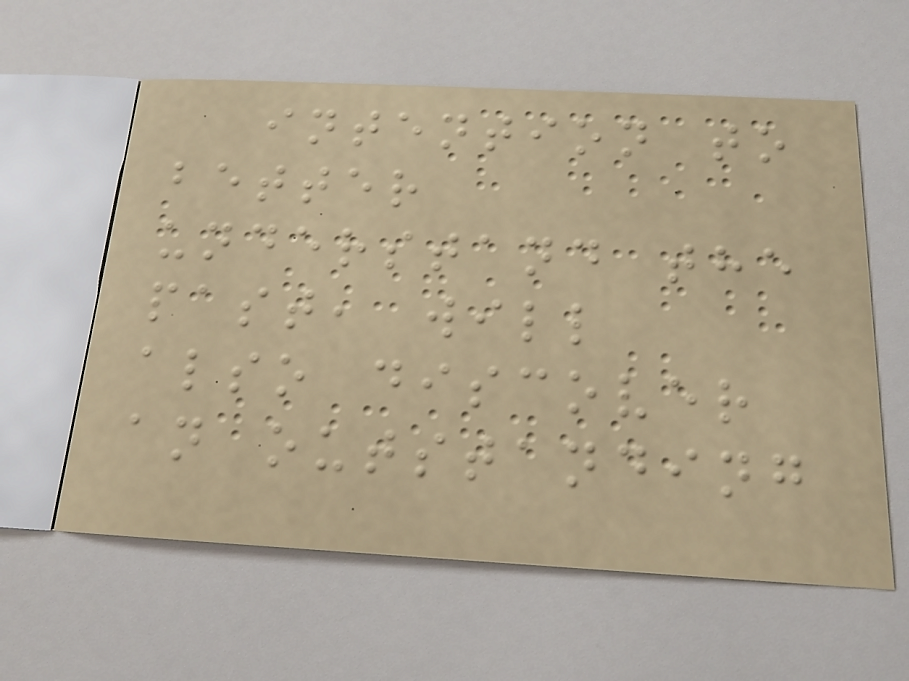intention to
better
understand the
past, will
also discover
an outstanding
